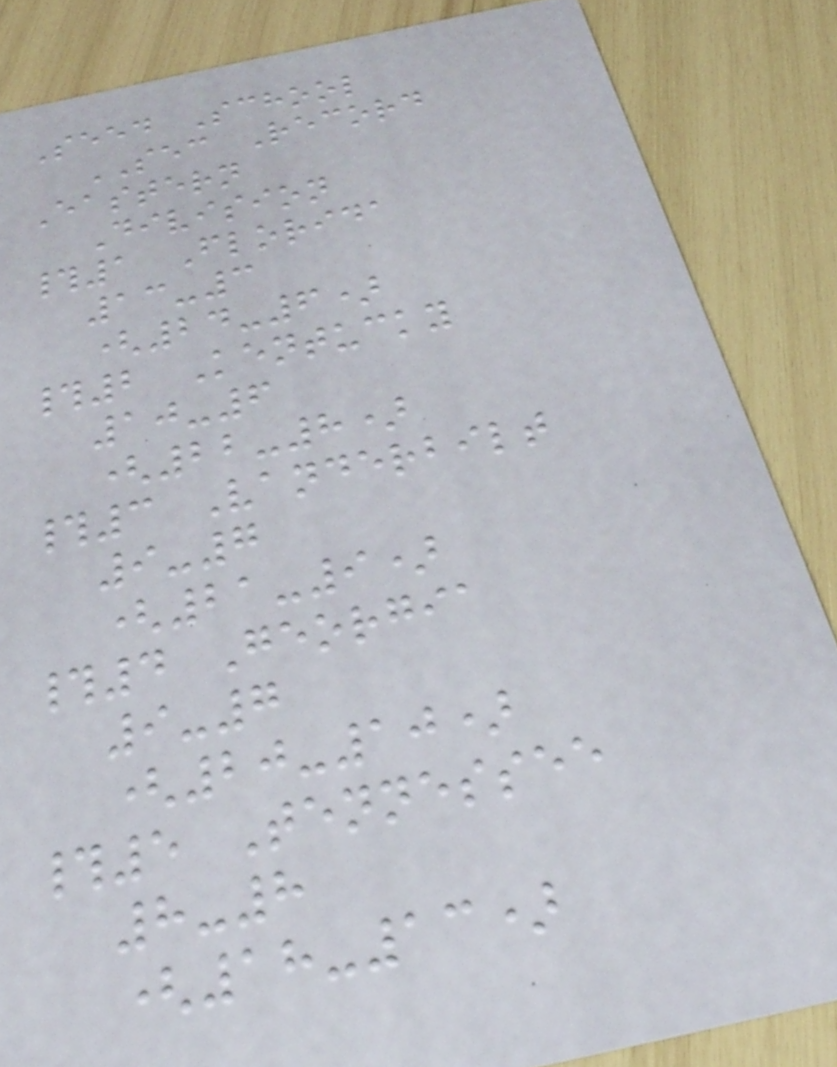Seed School
SEC Record
Eastern
Division
#1 Florida
13-3
(24-6)
#2 Kentucky
10-6
(22-8)
#3 Vanderbilt
9-7
(21-9)
#4 Georgia
9-7
(20-10)
#5 Tennessee
8-8
(18-13)
